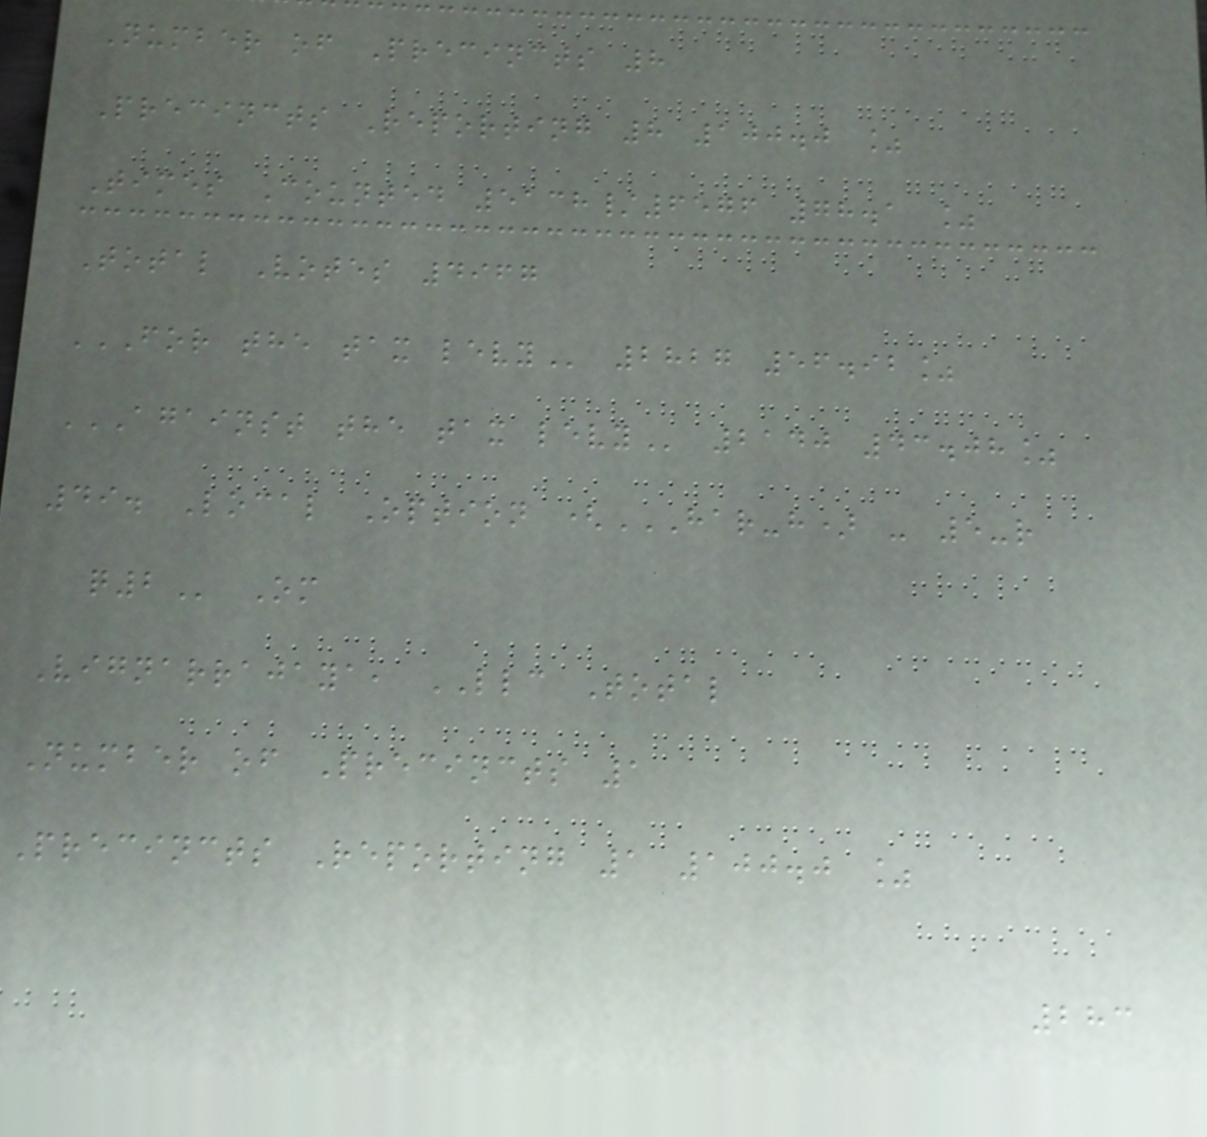Number of Precincts 8
Precincts Reporting 8 100.0 %
Times Counted 5138/6576 78.1 %
Total Votes 4967
FOR THE TAX LEVY 2827 56.92%
AGAINST THE TAX LEVY 2140 43.08%
49. Local Option (HAR-H) - 5-R
Q2 Om
Vignarrajaya, LLC Total
Number of Precincts 1
Precincts Reporting 1 100.0 %
283
